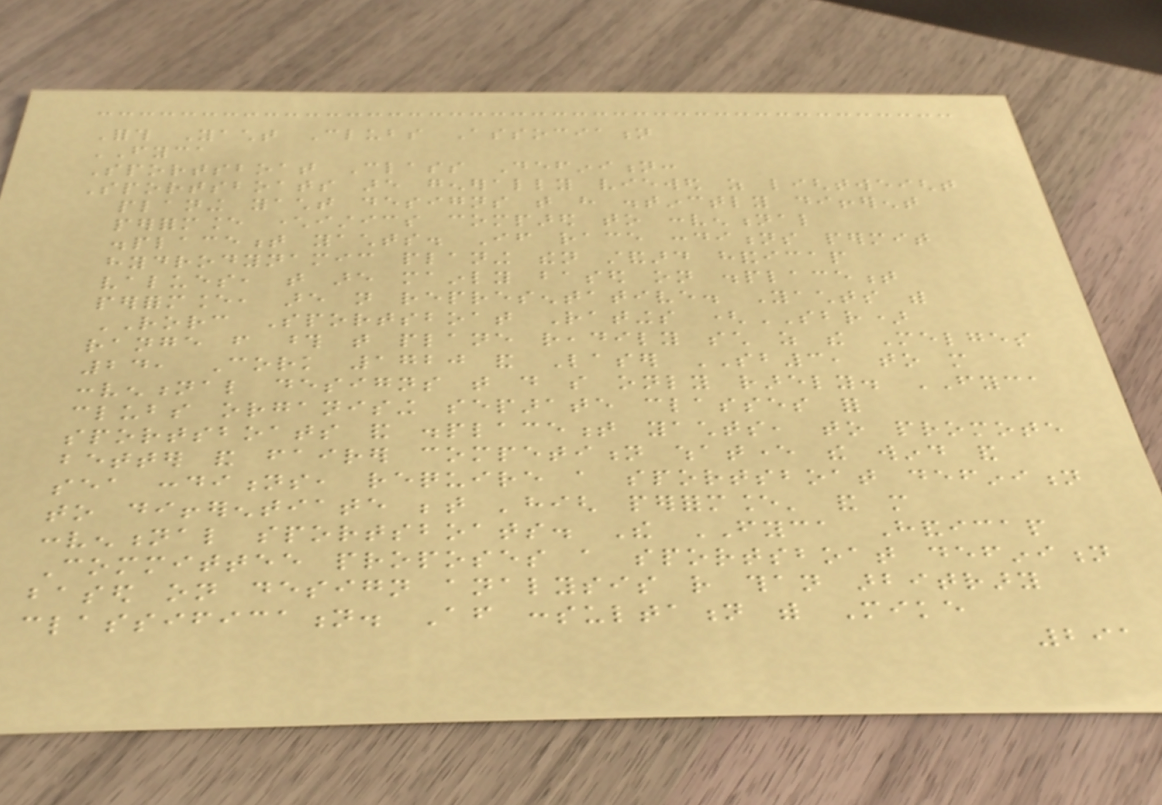Forth Yacht Clubs Association
FYCA
Sportsboat Class Definition:
Sportsboats are generally viewed as lightweight
planing yacht designs that have distinctly different
performance characteristics compared to conventional
displacement yachts. If race conditions permit
hydrodynamic planing then standard handicap
values, that are mainly based on displacement
performance, are not representative. Yachts with
RORC Sportsboat Ratings (SBR)
range from those that plane readily such as the Melges
24, Cork 1720 and Laser SB3, to more
conventional designs that do so only rarely. FYCA
clubs organising separate classes for
sportsboats and displacement yachts, to promote
better and fairer competition whatever the wind and
sea conditions, require a sportsboat definition
to differentiate between 'high performance' and more
conventional sportsboats. The FYCA Handicap
Committee proposes a sportsboat definition
based on design analysis rather than arbitrary
classification. After consultation with Mike
291
